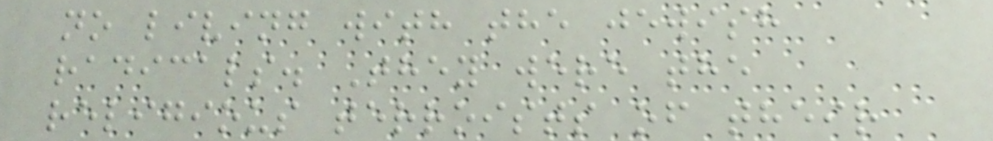no living with the jewish
radicals. They were the
religious terroists of their
